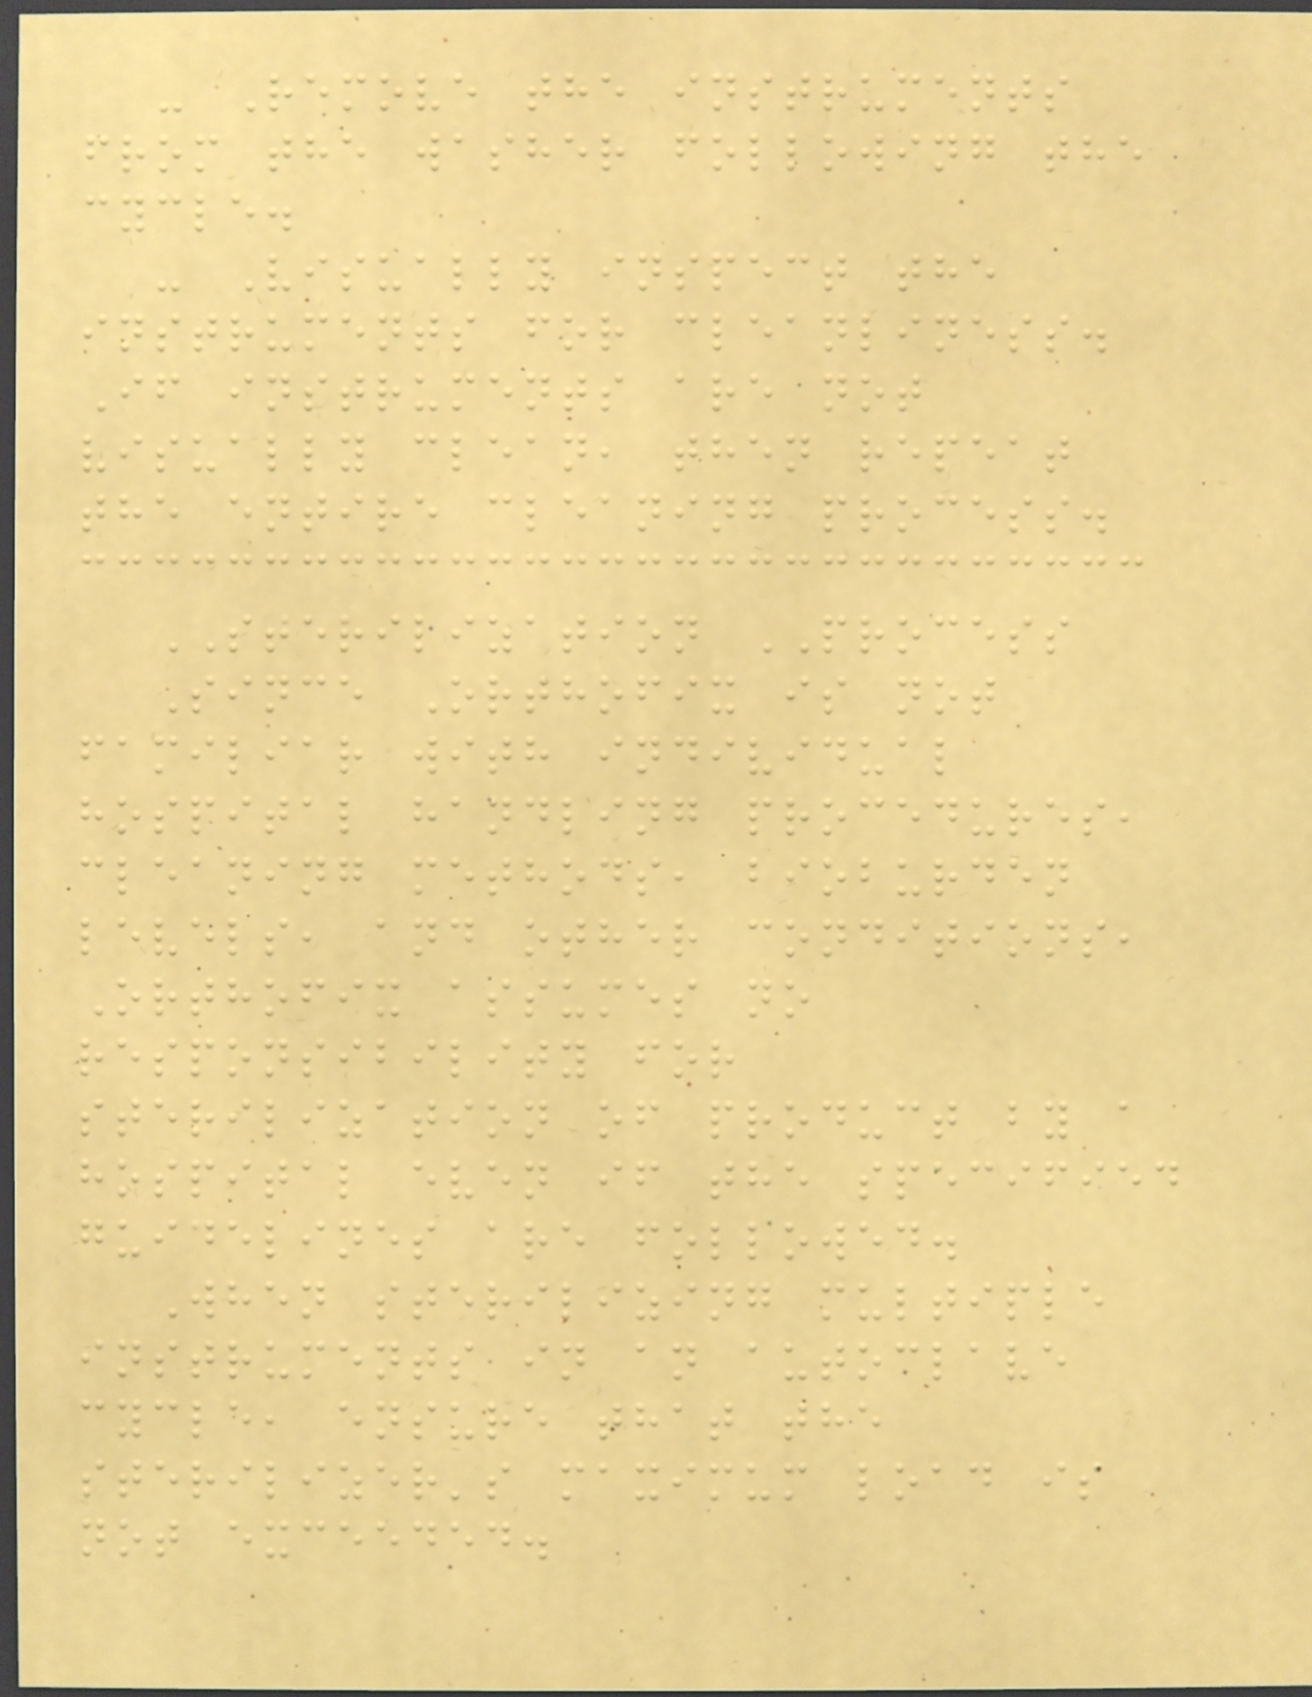- Remove the instruments
from the washer following the
cycle.
- Visually inspect the
instruments for cleanliness.
If instruments are not
visually clean, then repeat
the entire cleaning process.
STERILIZATION PROCESS
Since Orthofix is not
familiar with individual
hospital handling procedures,
cleaning methods, bioburden
levels, and other conditions,
Orthofix assumes no
responsibility for
sterilization of product by a
hospital even if the specified
guidelines are followed.
When sterilizing multiple
instruments in an autoclave
cycle, ensure that the
sterilizer's maximum load is
not exceeded.
